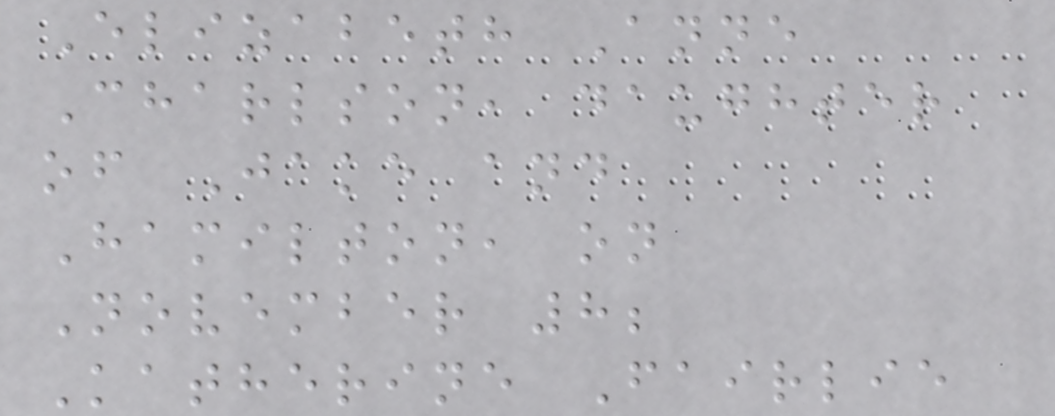Elizabeth Anne
Charlson, daughter
of Jake and
Hamilton, on
November 8;
Katherine Fairlie
